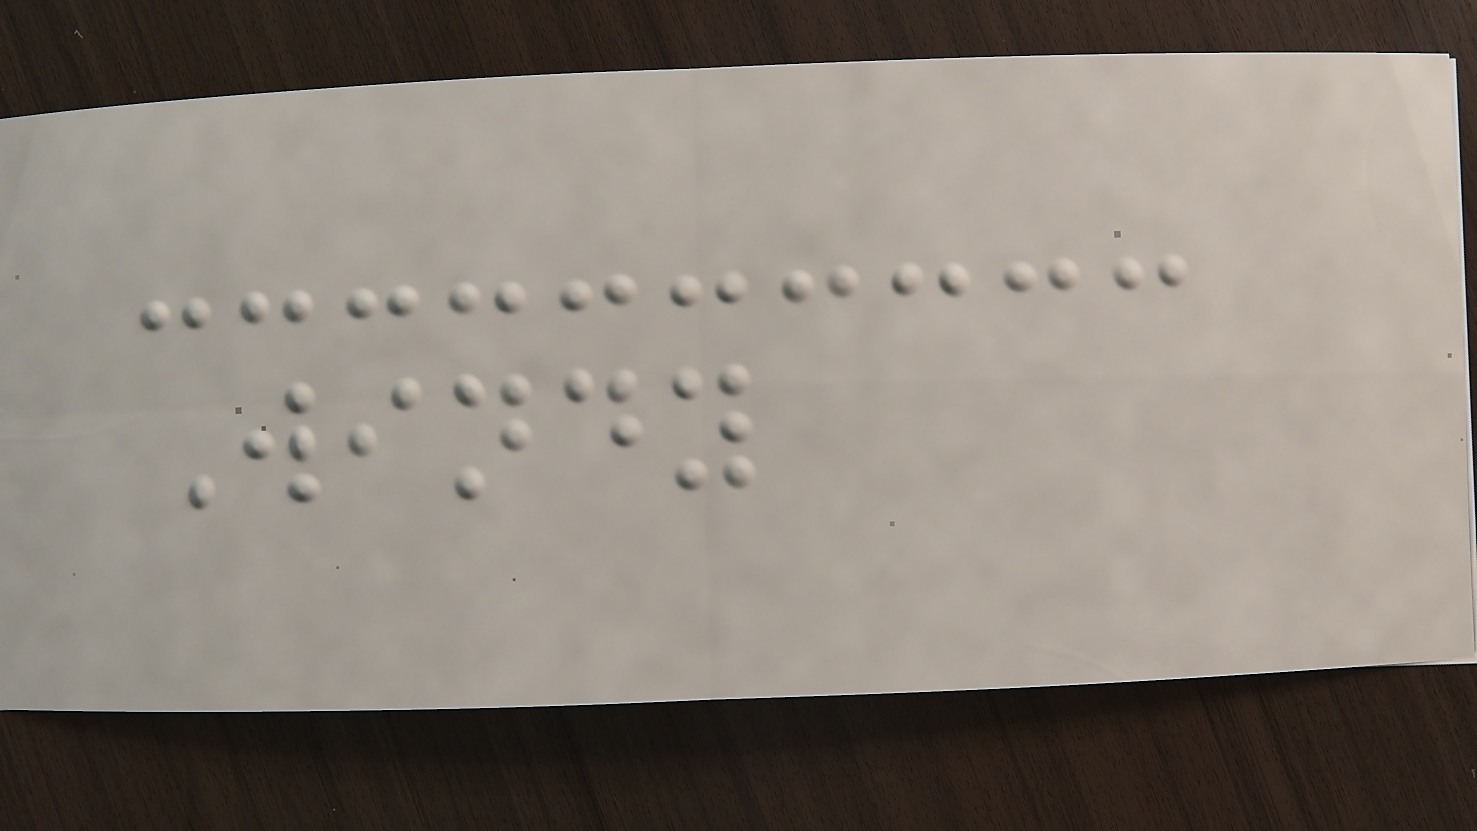Windy
